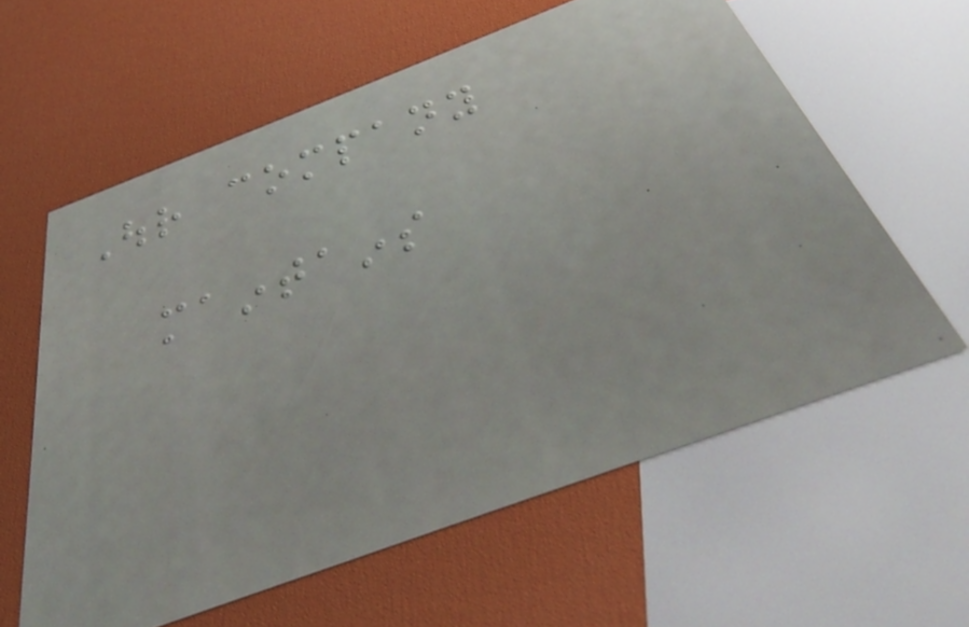Our company
maintains
